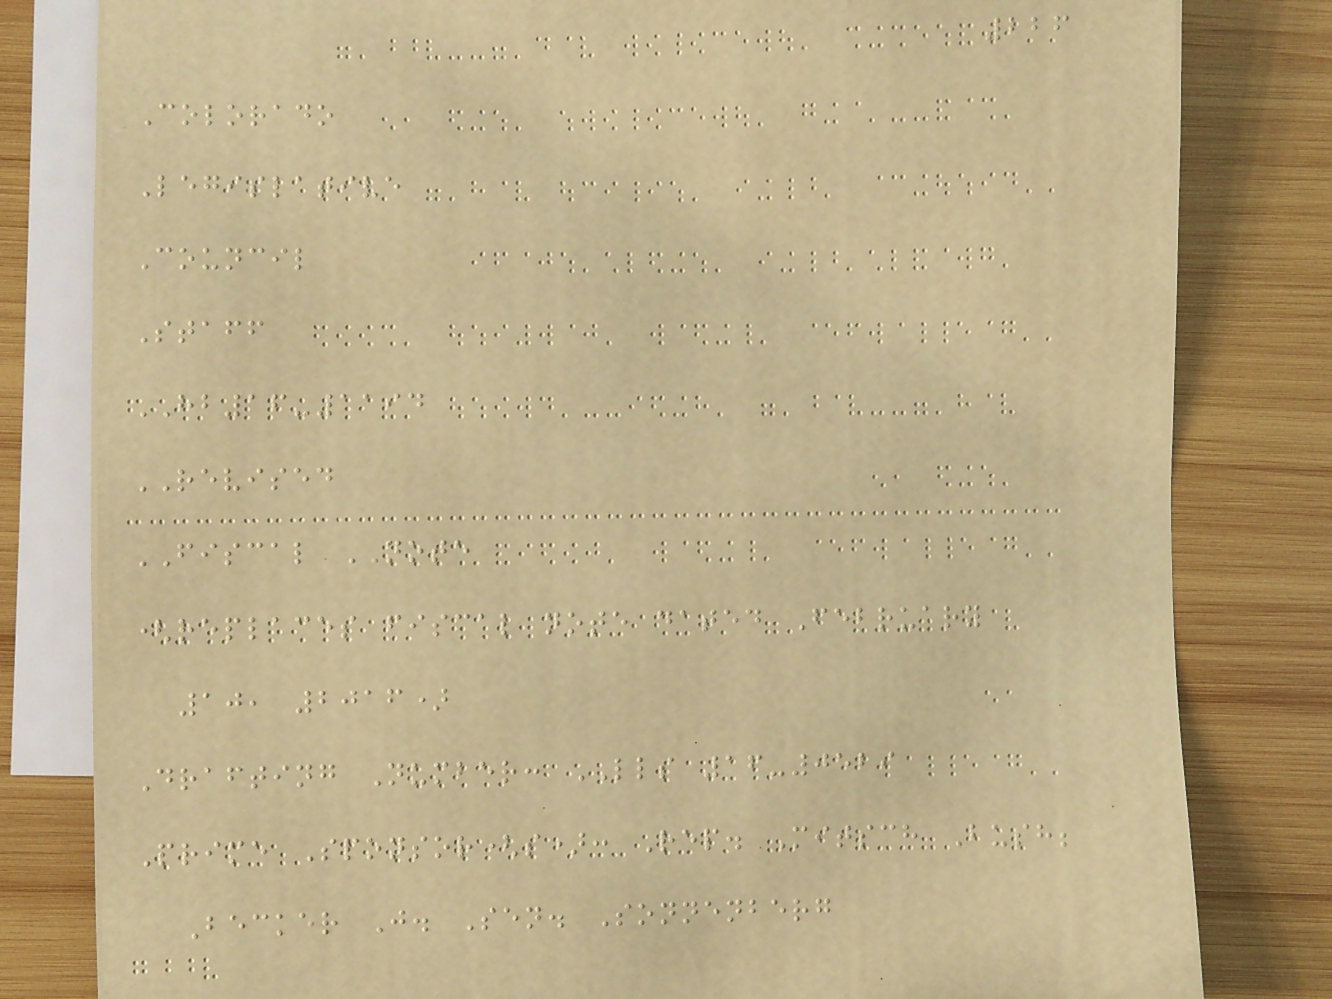226
Colorado
Legislative
Council
Staff
HB16-1194
REVISED
FISCAL NOTE
(replaces fiscal note dated February
10, 2016)
Drafting Number: LLS 16-0529
Prime Sponsor(s): Rep. Mitsch Bush;
Becker J. Sen. Sonnenberg
